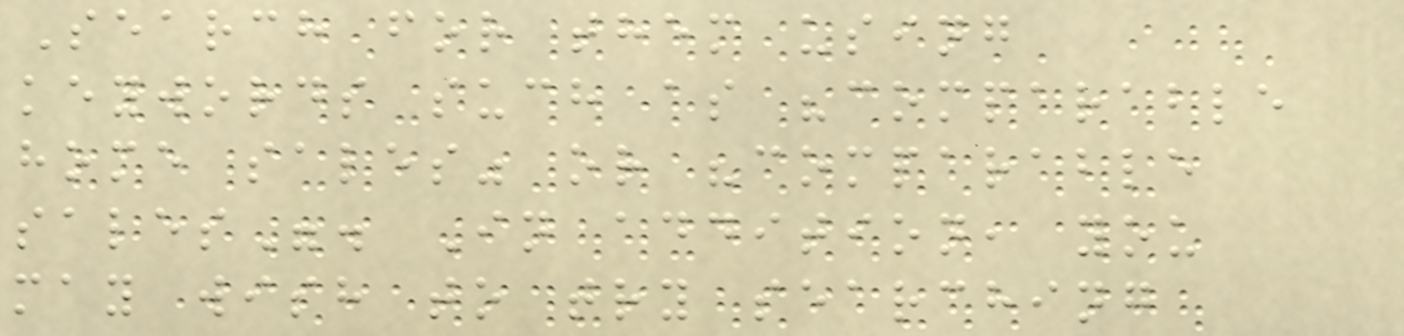Search for them using
keywords such as "comparable
home sales" or "comparable
sales". In addition, you
may wish to try searching
